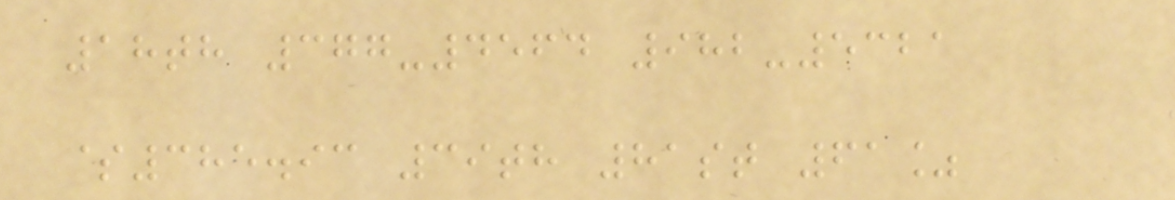18th 377-4564 982-5321
$385.93 39th 81st 61%
